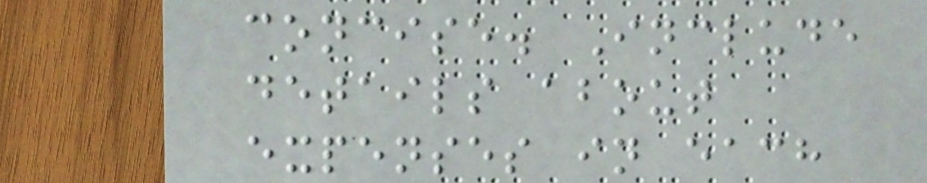concise. Include
details about
expenses in each
